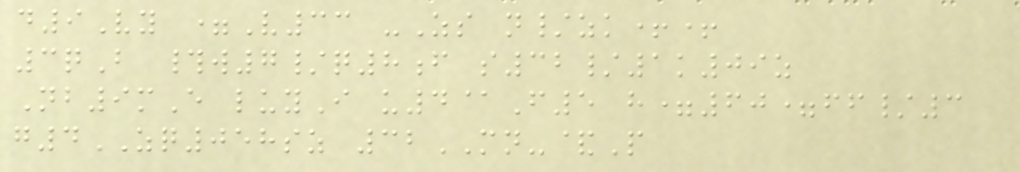d9Vy =V33 -Zs n/zk++
3qB #w7/q8f s32/1k09z
Nb9mE luyI u4@F5 h=60=ff/3
g4ZQ058sz 32MN-&P
